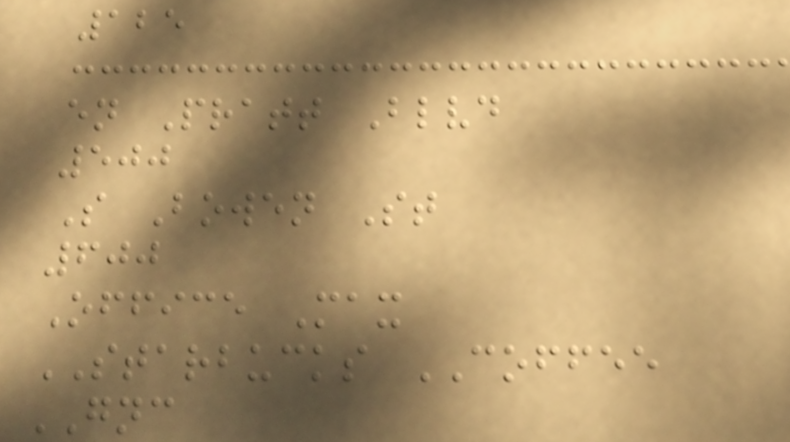125
en Pratt Blvd
500
S Bowen St
600
Office Max
STARBUCKS COFFEE
GNC
